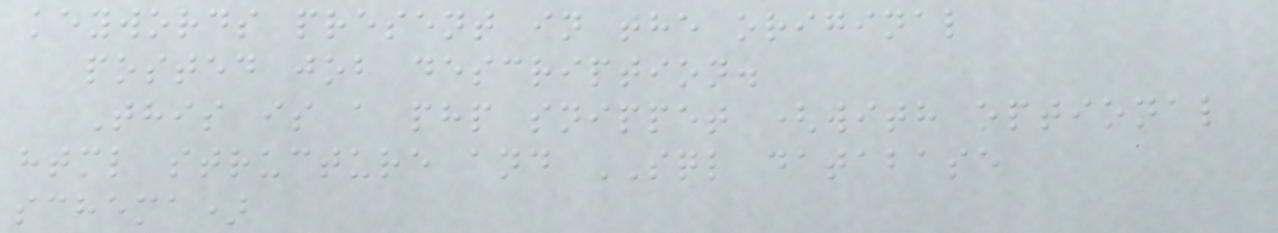keywords present in the original
posted job description.
This is a php snippet (with optional
html structure and SQL database
schema)
